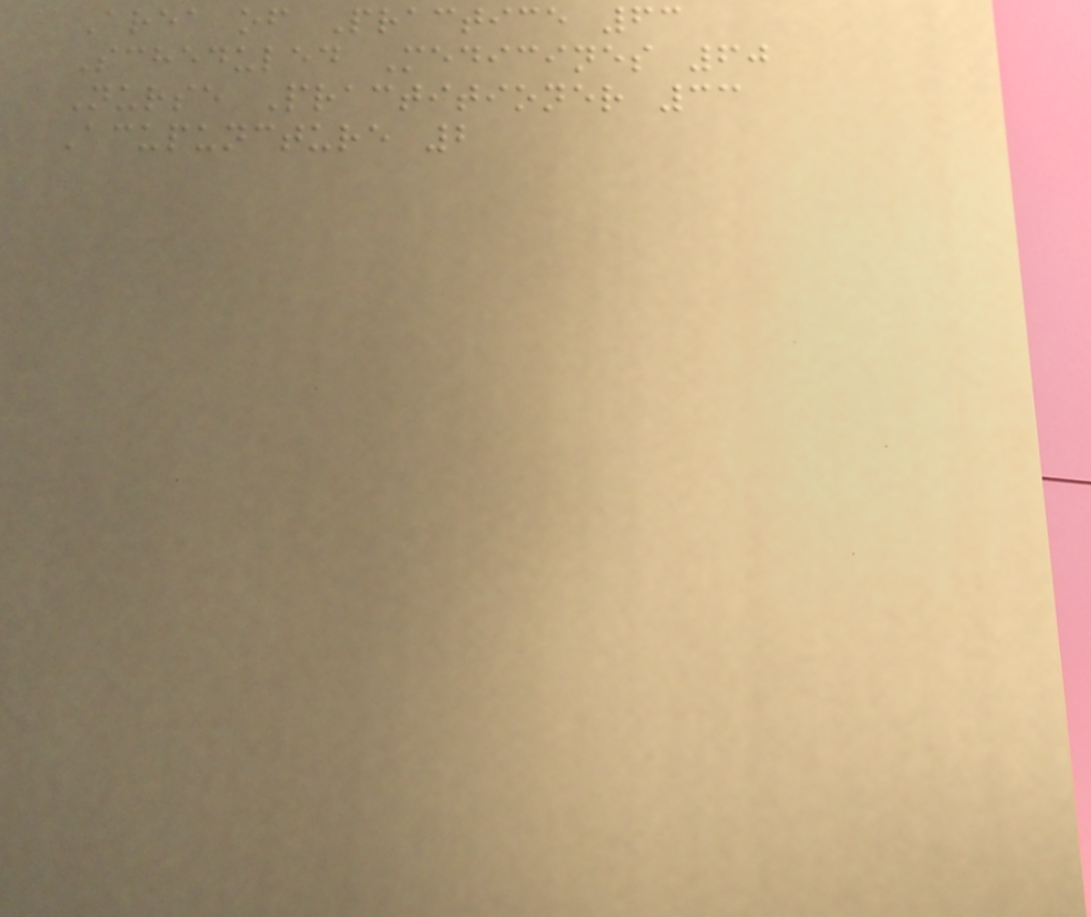Area of Practice 63
Scheduled Medicines 60
Nurse Practitioner 33
Acupuncture 2
